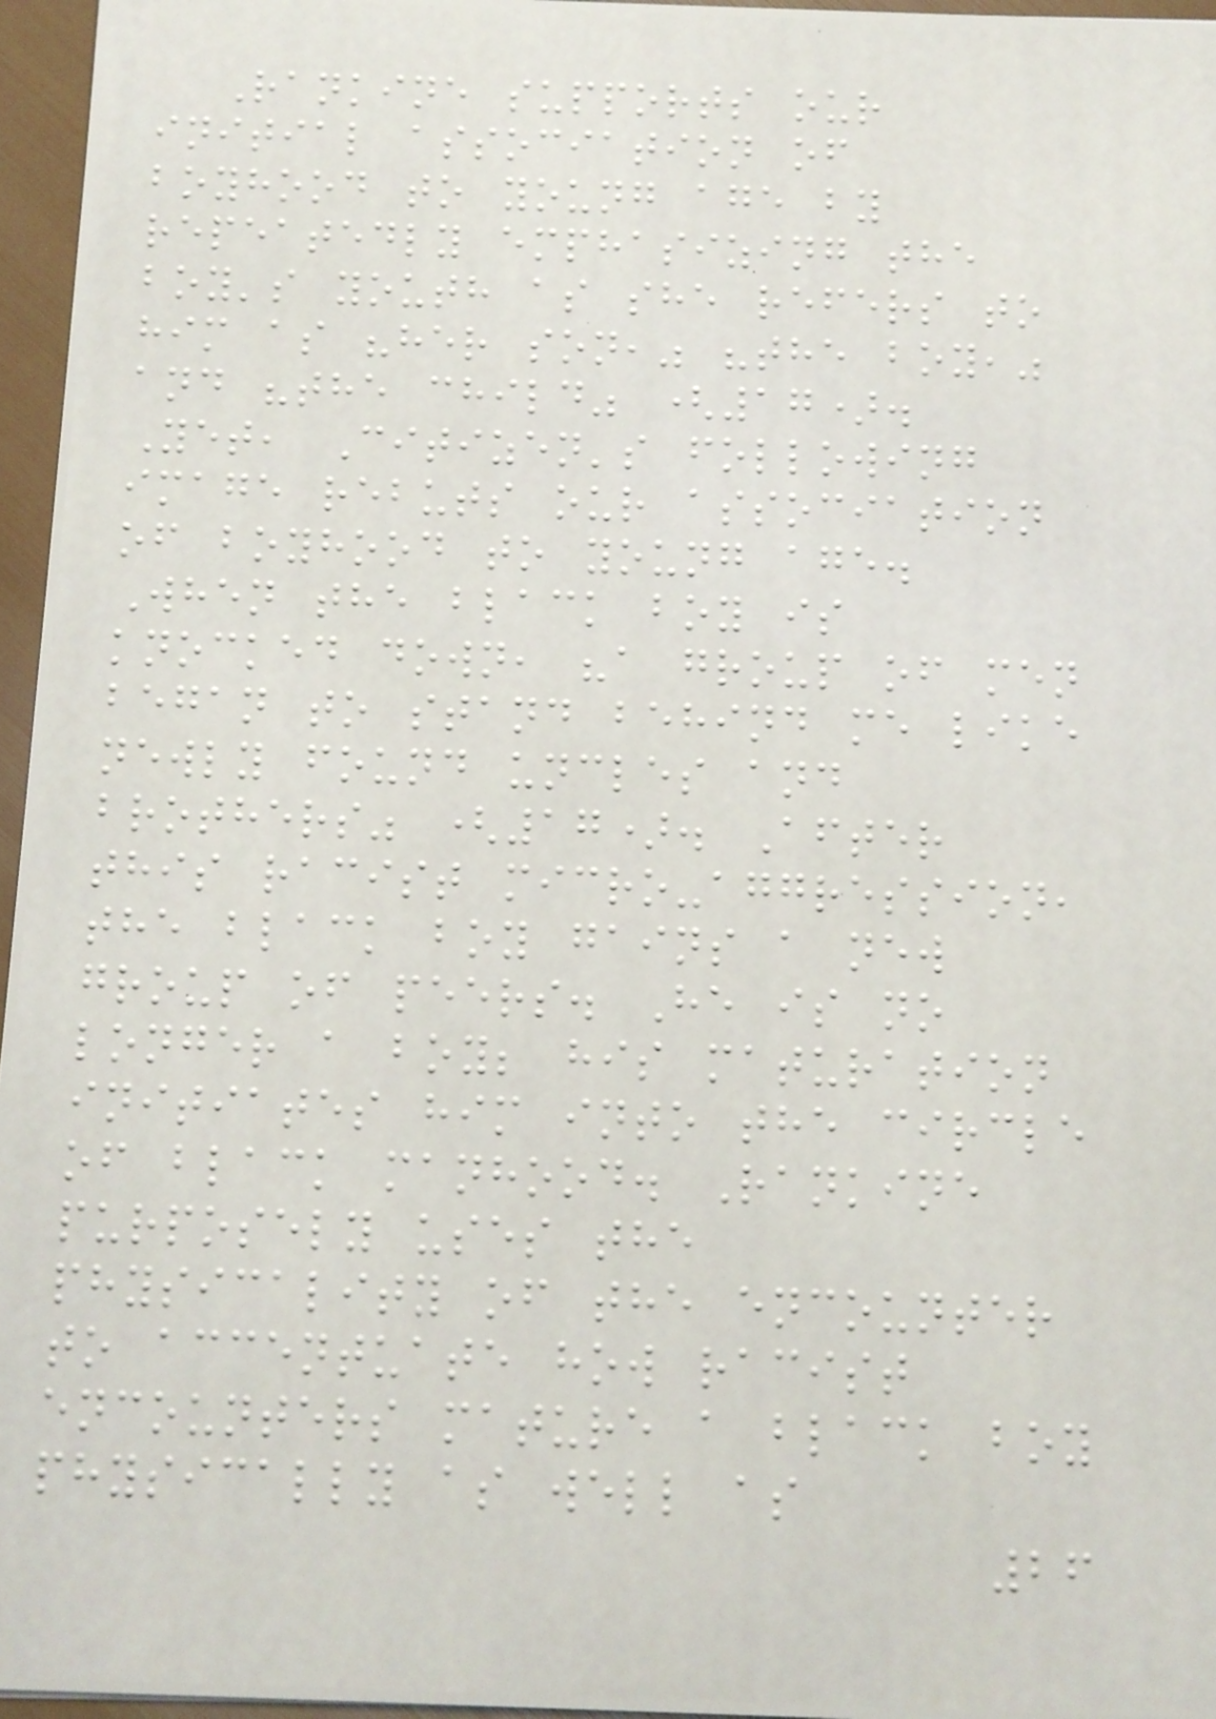Rankine supports our
initial association of
boyhood to young age by
repeatedly emphasizing the
boy's youth as she refers to
him as "her son," "the boy,"
and "the child" (17).
Yet, Citizen's following
image rebuts our association
of boyhood to young age.
When the black boy is
knocked down, "a group of men
began to stand behind me like
newly found uncles and
brothers" (17). After
this racist micro-aggression,
the black boy gains a new
group of peers. He is no
longer a boy; his maturation
initiates him into the circle
of black manhood. Rankine
purposely uses the
physicality of the encounter
to accentuate how racist
encounters mature a black boy
physically as well as
26
